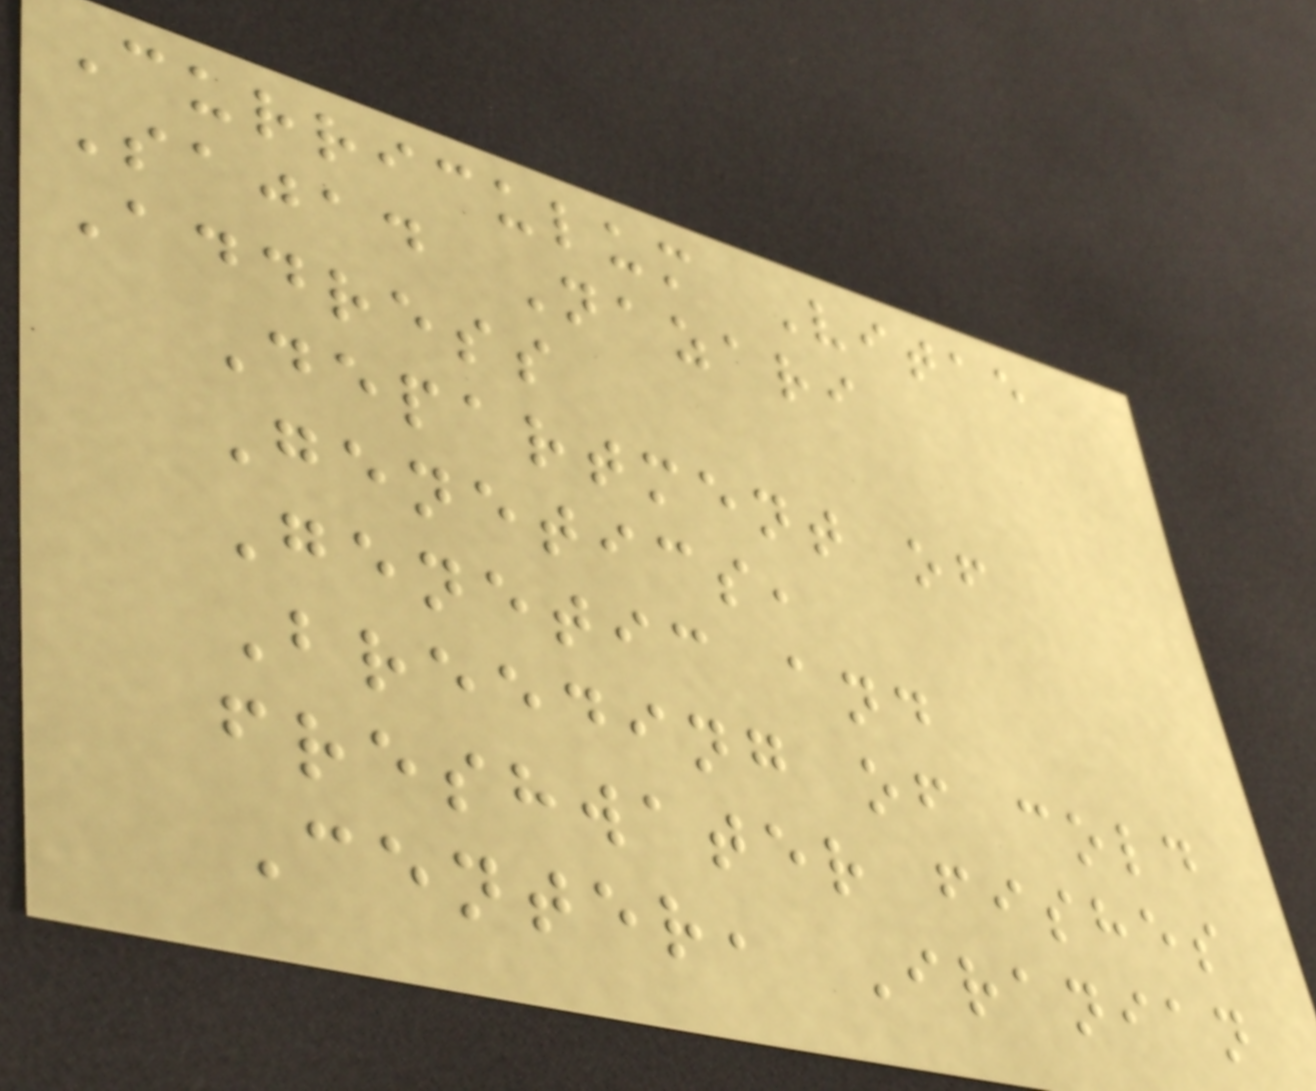Curriculum Vitae
Sajad Nazari
Address
Department of
Genetics,
Genetic and
Breeding of cold
freshwater fishes
Center, Iranian
